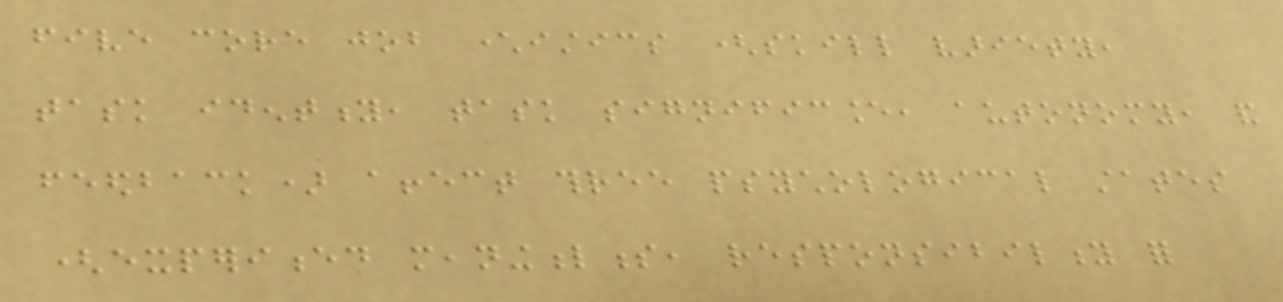five core job characteristics (skill variety,
task identity, task significance, autonomy, and
feedback) affect three psychological states
(experienced meaningfulness, responsibility for
